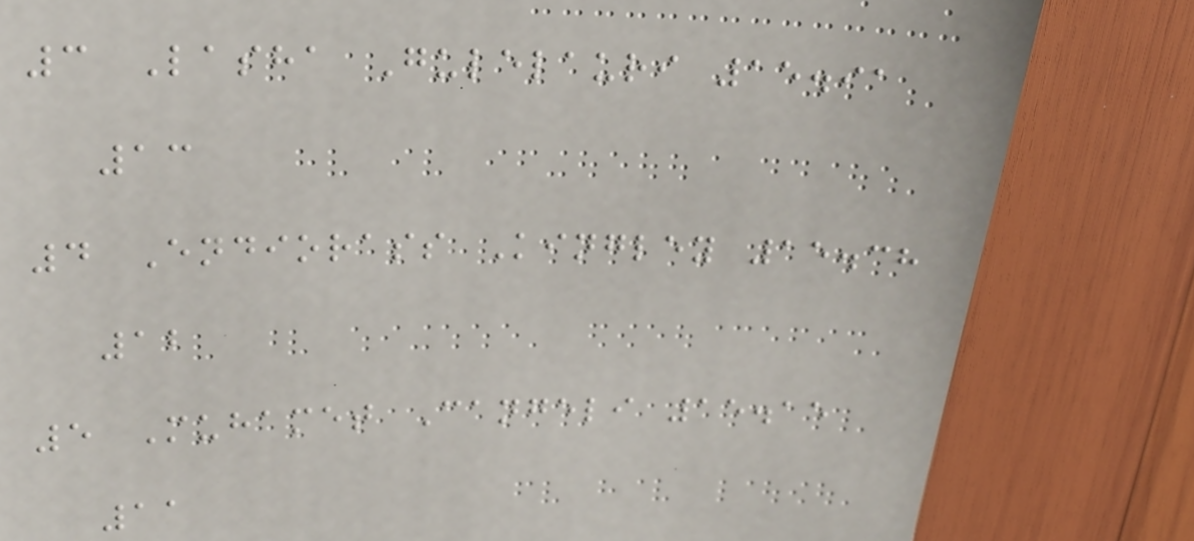3 Lasha Gulelauri 15.91
13
4 Endiorass Kingley 15.38
12
5 Muhamet Cangeli 15.15
11
